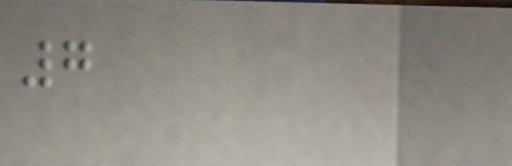7
